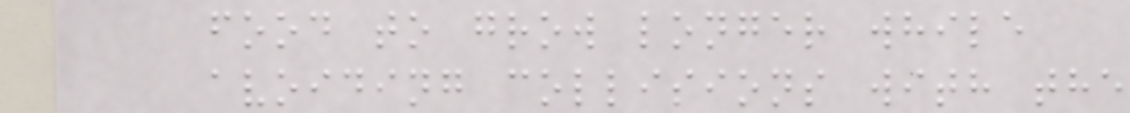food to grow longer while
avoiding collisions with the
